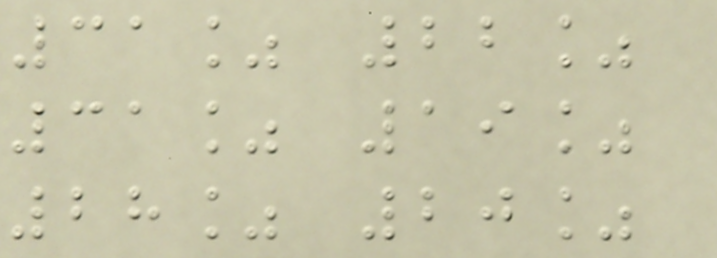31% 22%
31% 19%
28% 20%
